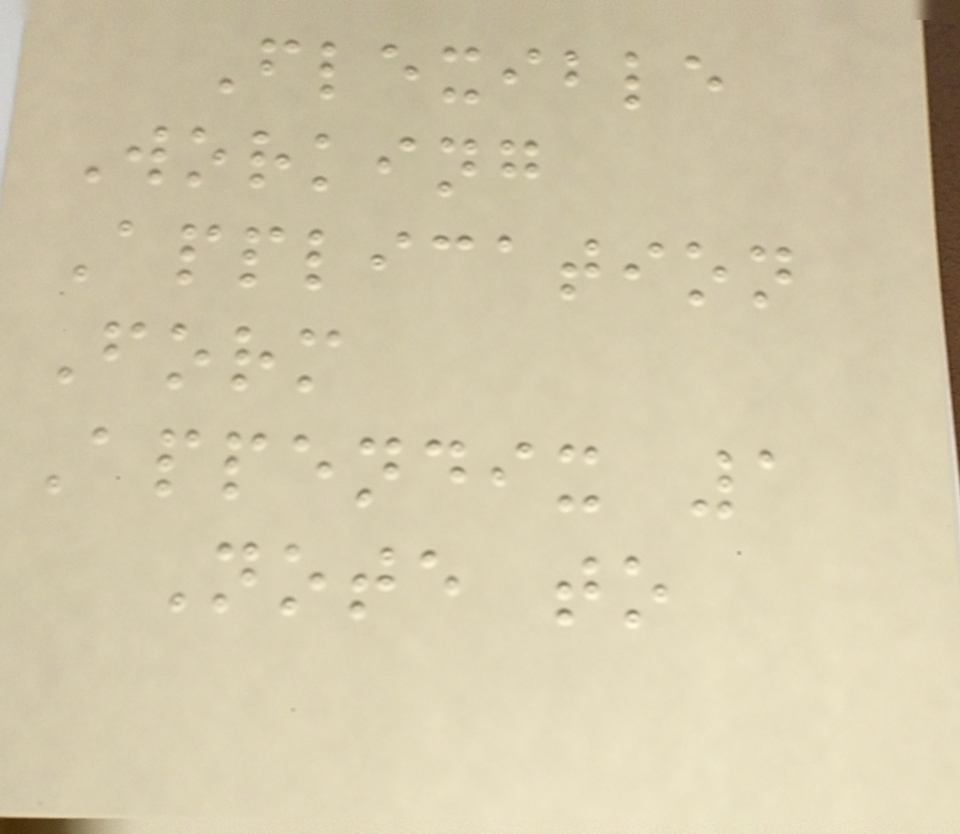Flexible
Working
Application
Form
Appendix 1
Note to
